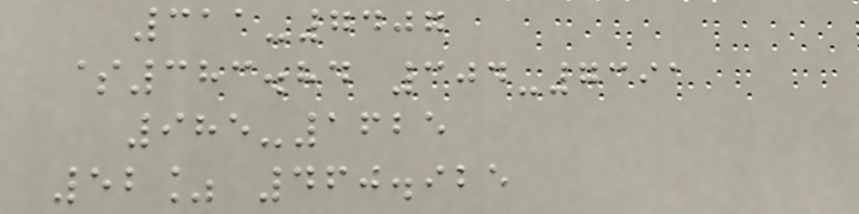311-7407
$383.84 304-7391
985-1625
52% 460.925
